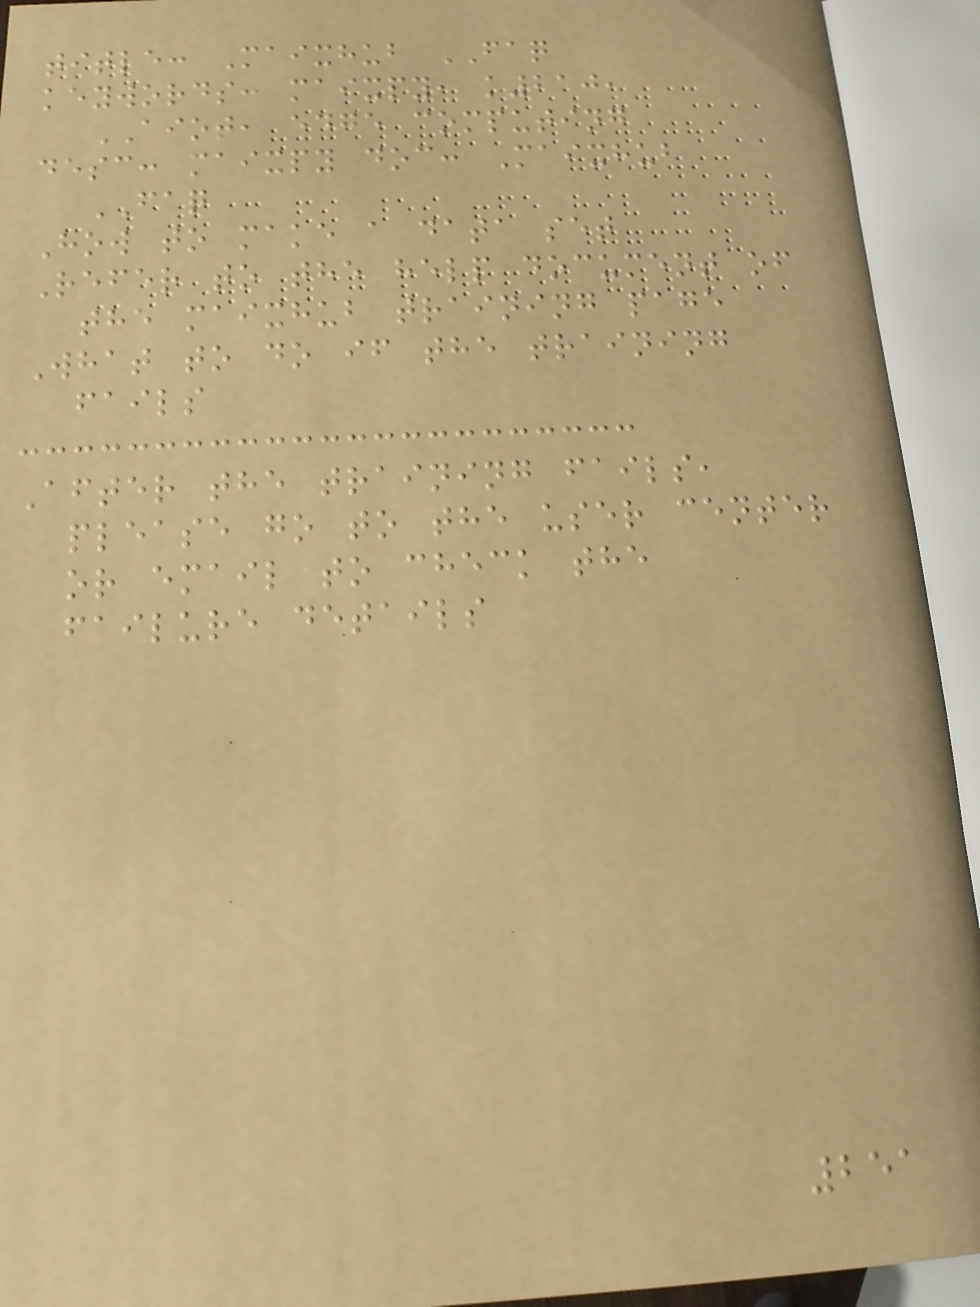title: Maixhub FAQ
keywords: maixpy, k210,
AIOT, edge computing
desc: maixpy doc: Maixhub
FAQ
How to make a data set
Refer to the help document of
the maixhub training page
What to do if the training
fails
After the training fails,
please go to the user center
or email to check the
failure details
251
